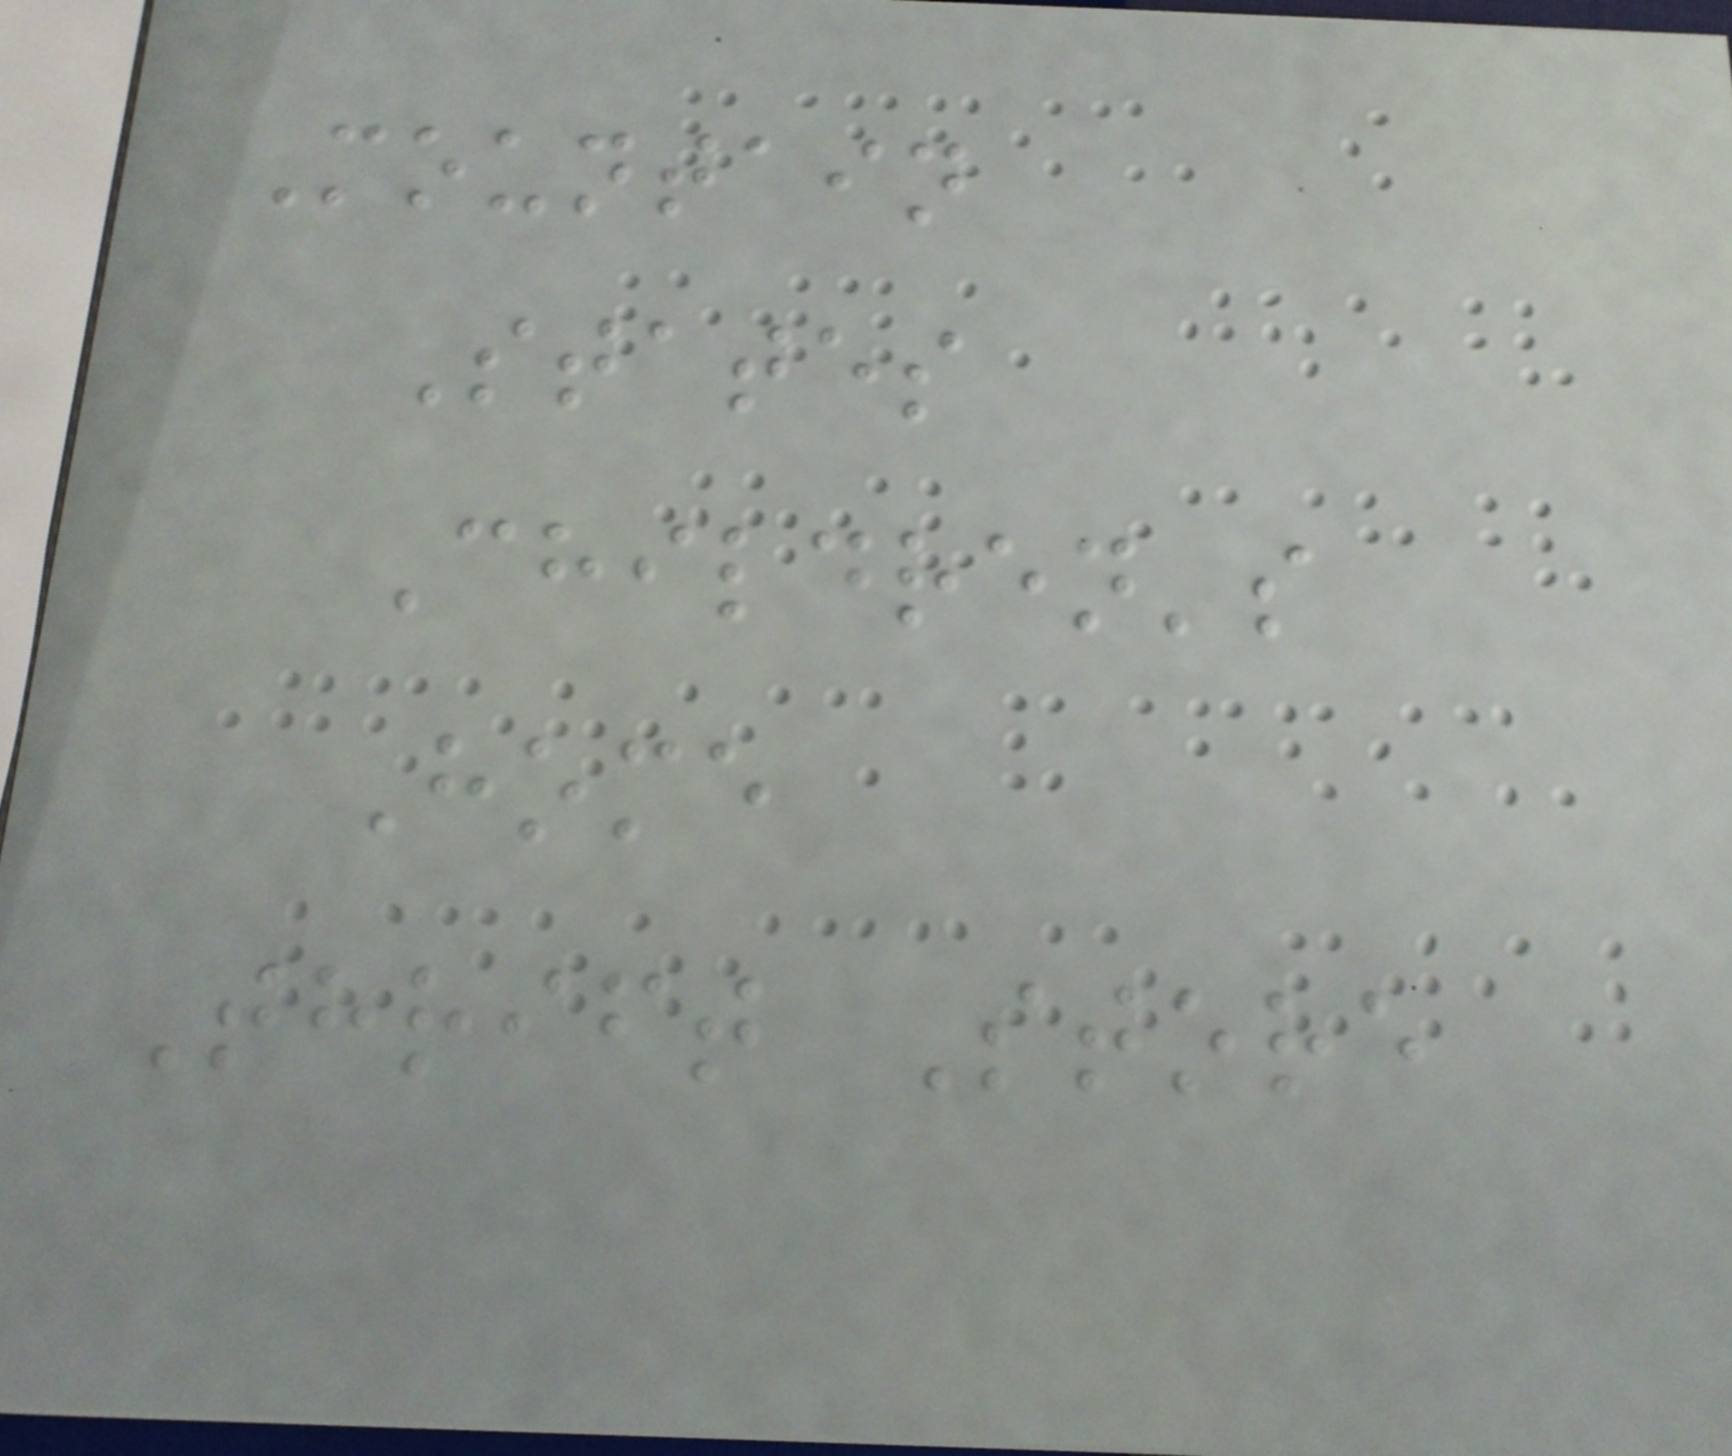Mountain
States
Children's
Home
Thrift Store
